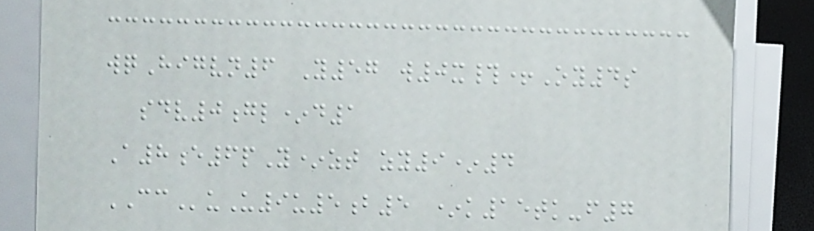wqHigvn6 Y57 w0x#+Oy4s
sdv0gl*d1
A8e6pY*zt zy9*4
CCuU9u5b5 *k15tk-f7
